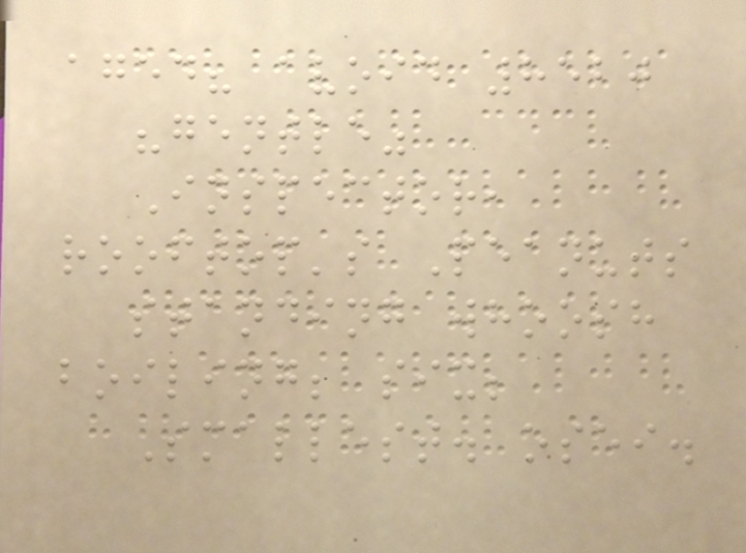aged? avoid 8520
"gentle"
Inspector,
rooftop's Peanuts
standing whoosh
boiling; six;
Smallest. osei.
